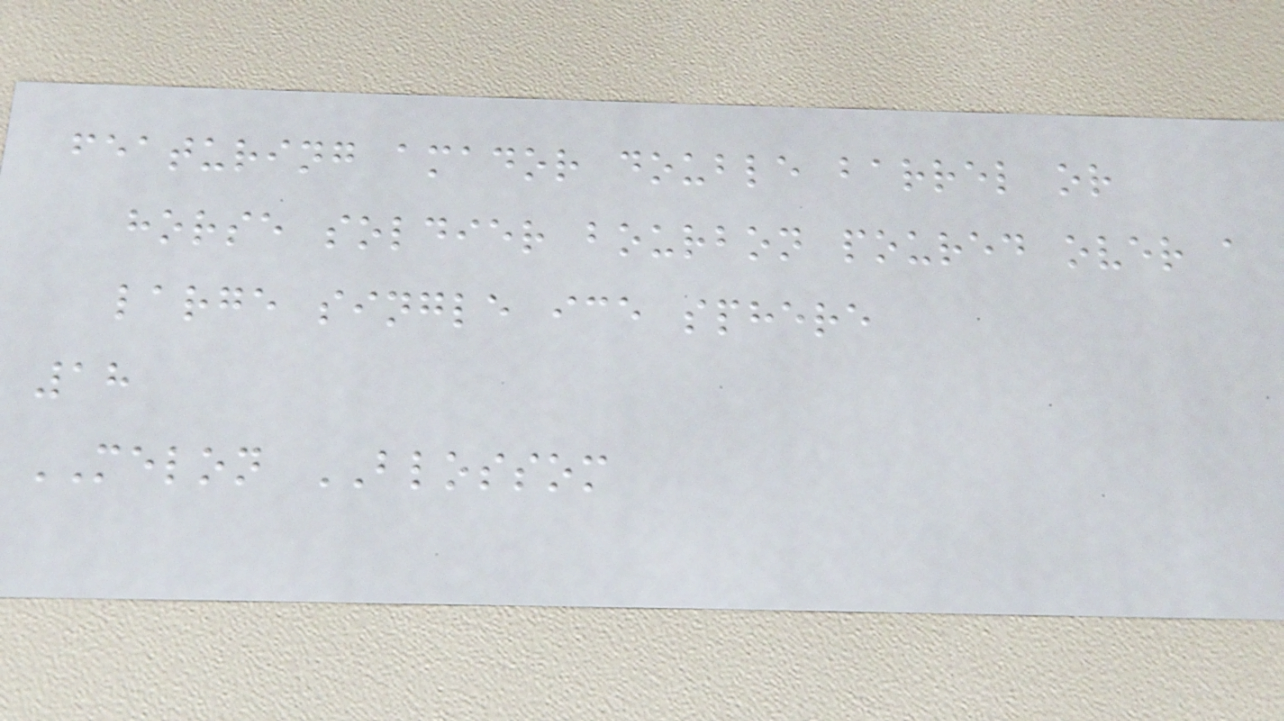featuring amador double barrel or
horse soldier bourbon poured over a
large single ice sphere
18
MELON BLOSSOM
